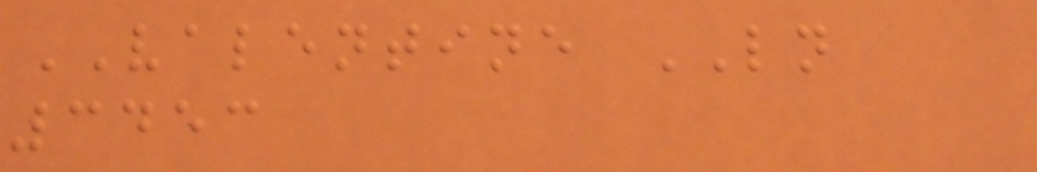VALENTINE LN
3453
